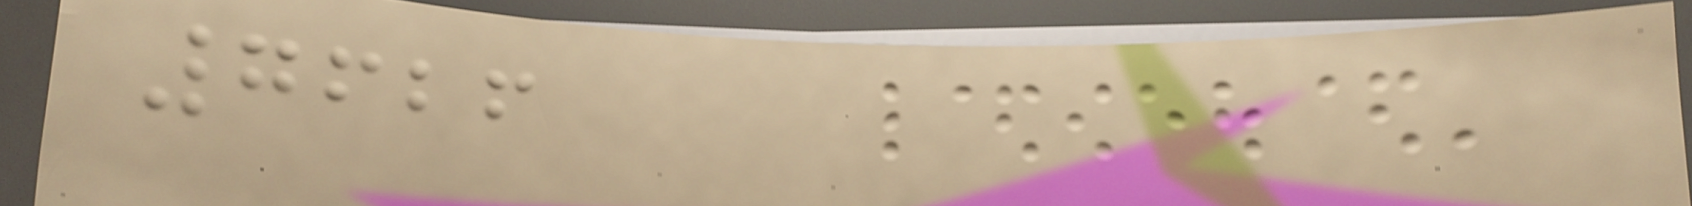7626
